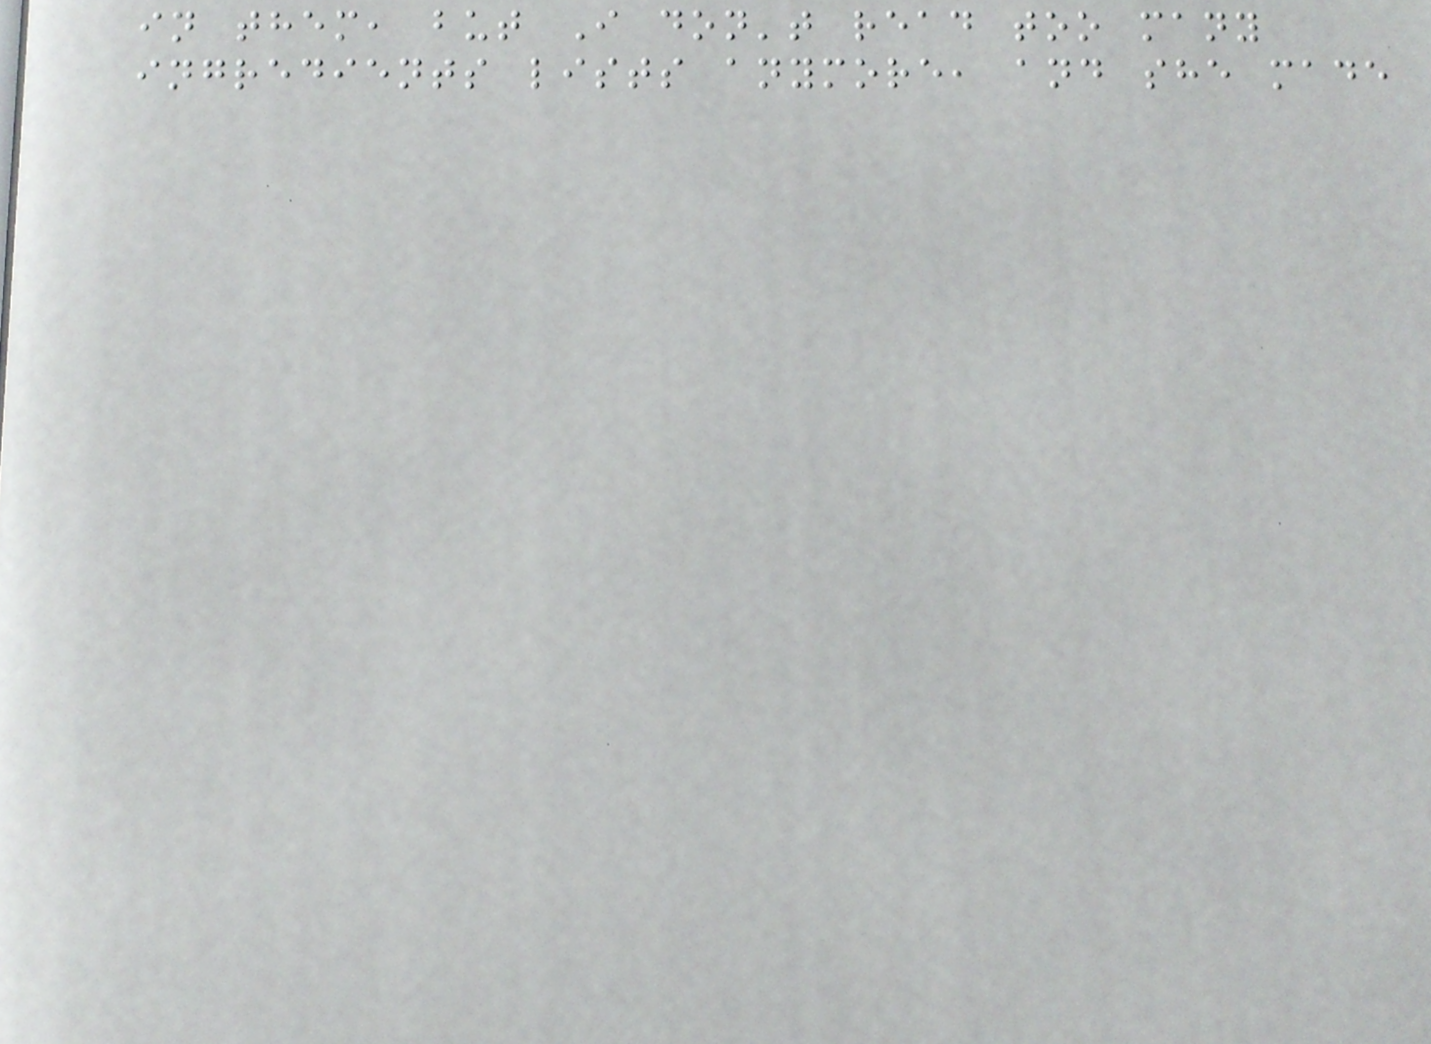in them, but I don't read too many
ingredients lists anymore, and she made
